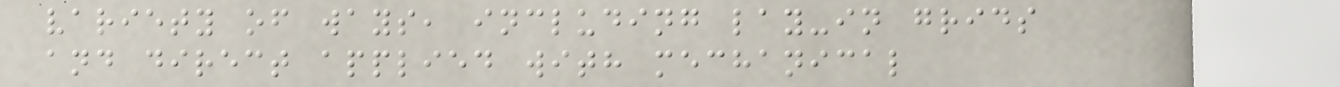variety of ways, including lay-in grids
and direct applied with mechanical
